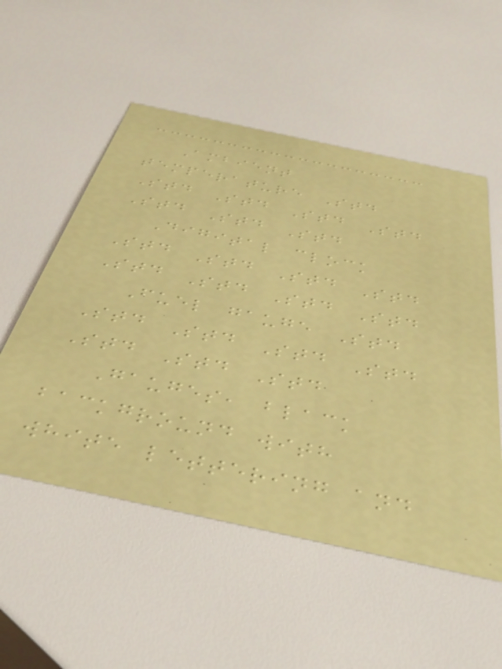Ambient
temperature Std
Std Std Std Std
Std Std Std
Digital clock
Std Std Std Std
Std Std Std Std
Fuel gauge Std
Std Std Std Std
Std Std Std
Gauges, black
background with
white lettering and
